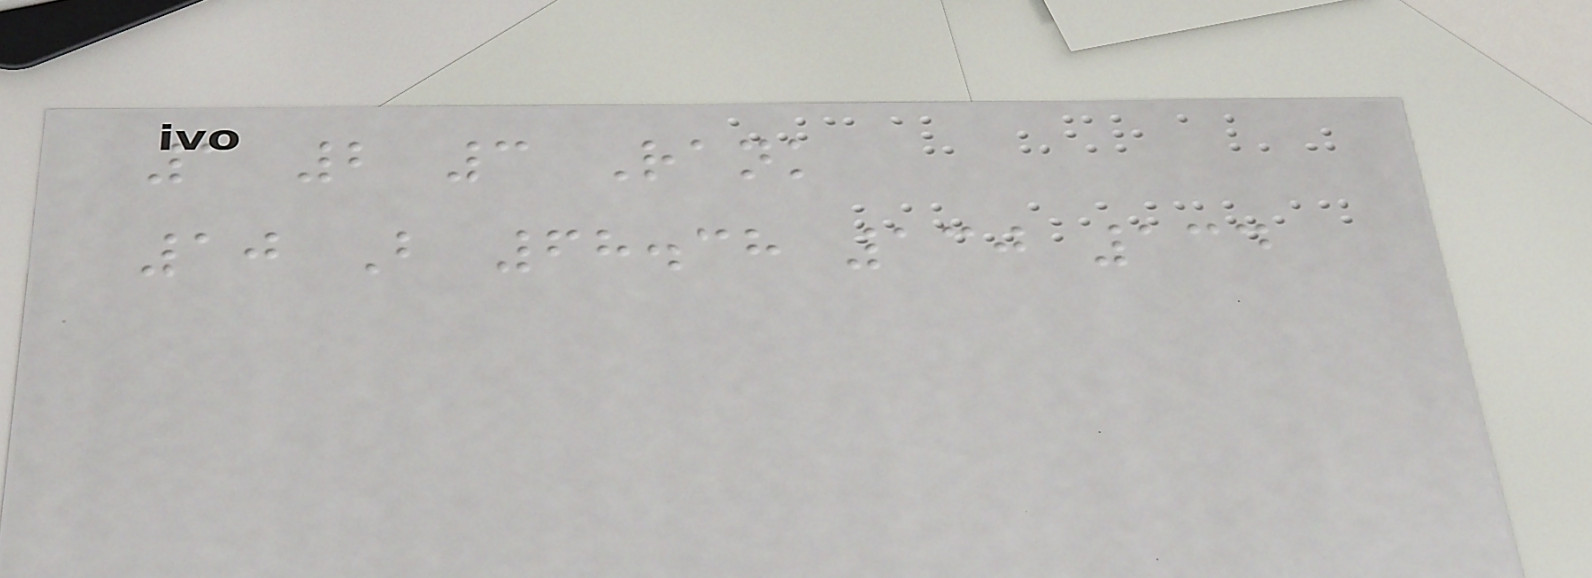1 2 3 Rank
10 B 68.38 130 134
